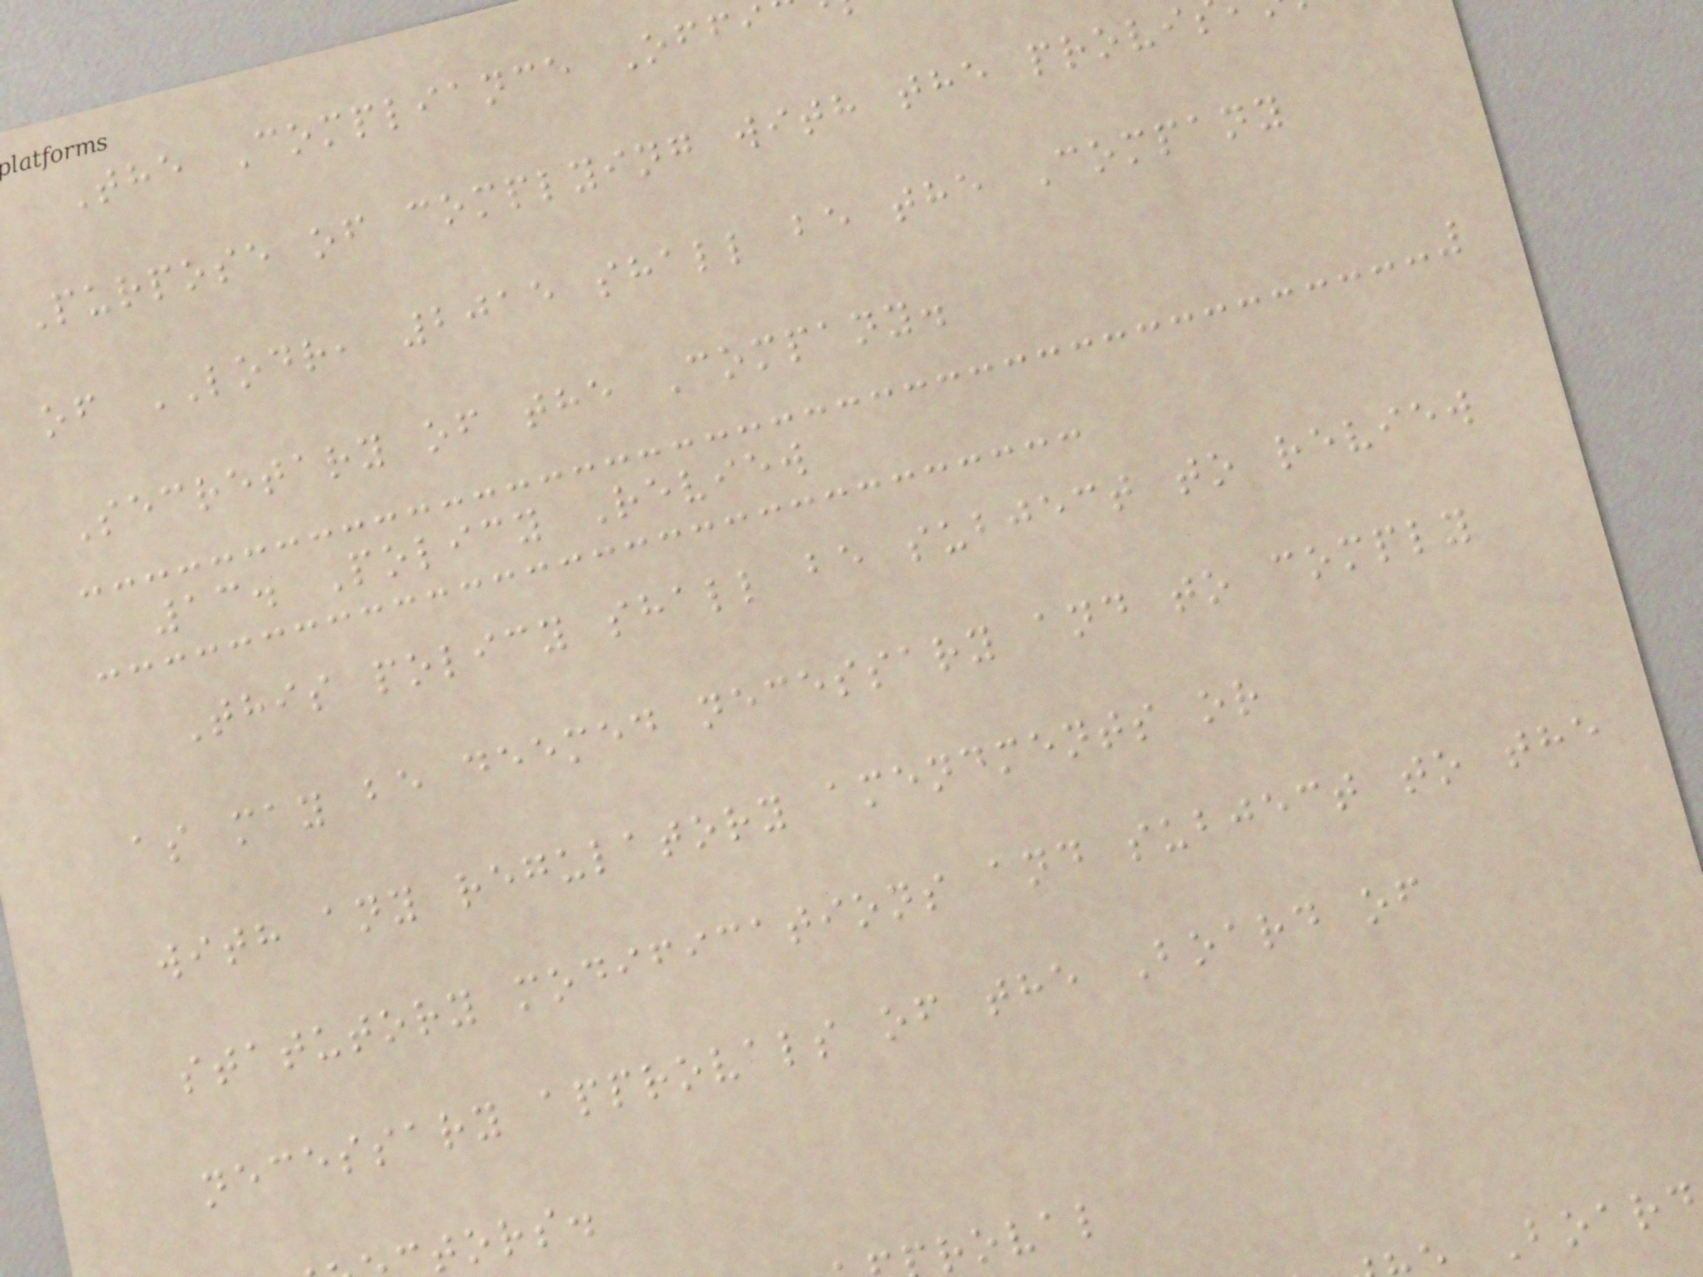The Compliance Offi
Purpose of complying with the provi
of LODR, 2015 shall be the Company
Secretary of the Company.
13. Policy Review
This policy shall be subject to review
as may be deemed necessary and to comply
with any regulatory amendments or
statutory modifications and subject to the
necessary approvals of the Board of
tors.
